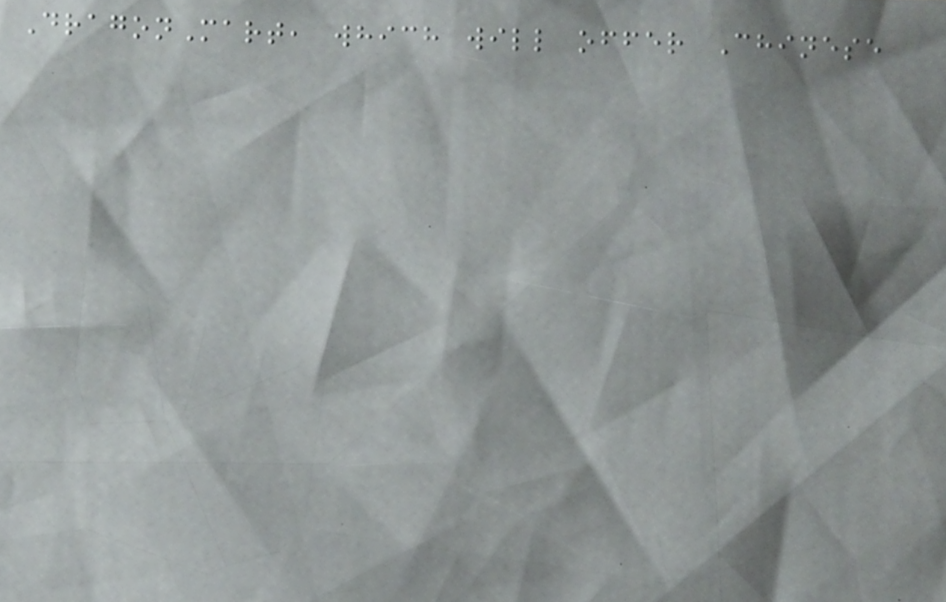DragonMart, which will offer Chinese
